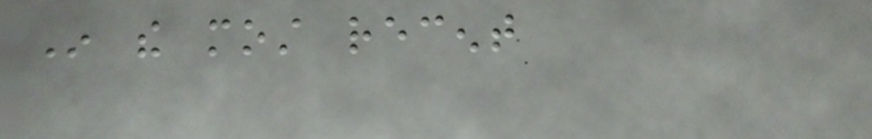In the most recent
